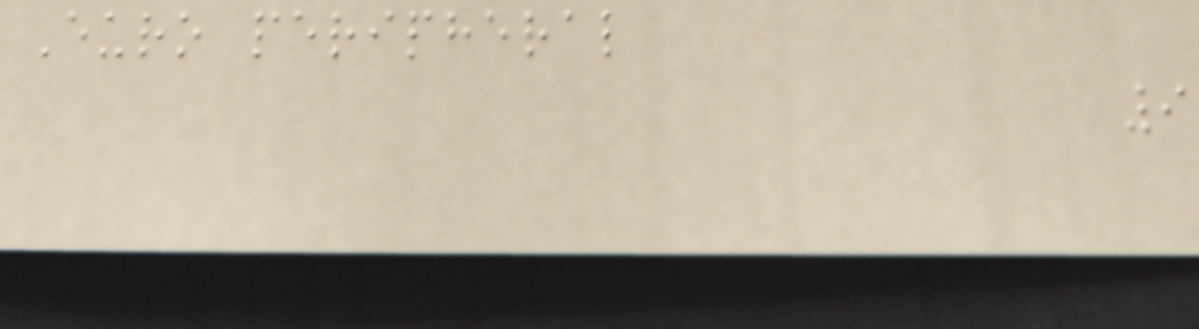Euro peripheral
9
